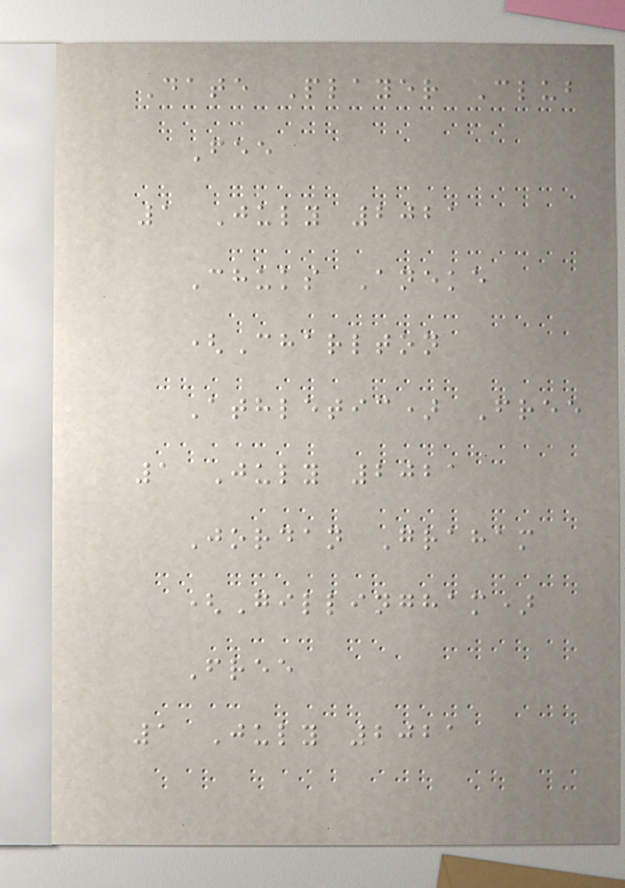Date Player Club
Fee
1 July 2021
Chuks Aneke
(Charlton
Athletic) Free
1 July 2021
Jordan Graham
(Gillingham)
Free
1 July 2021
